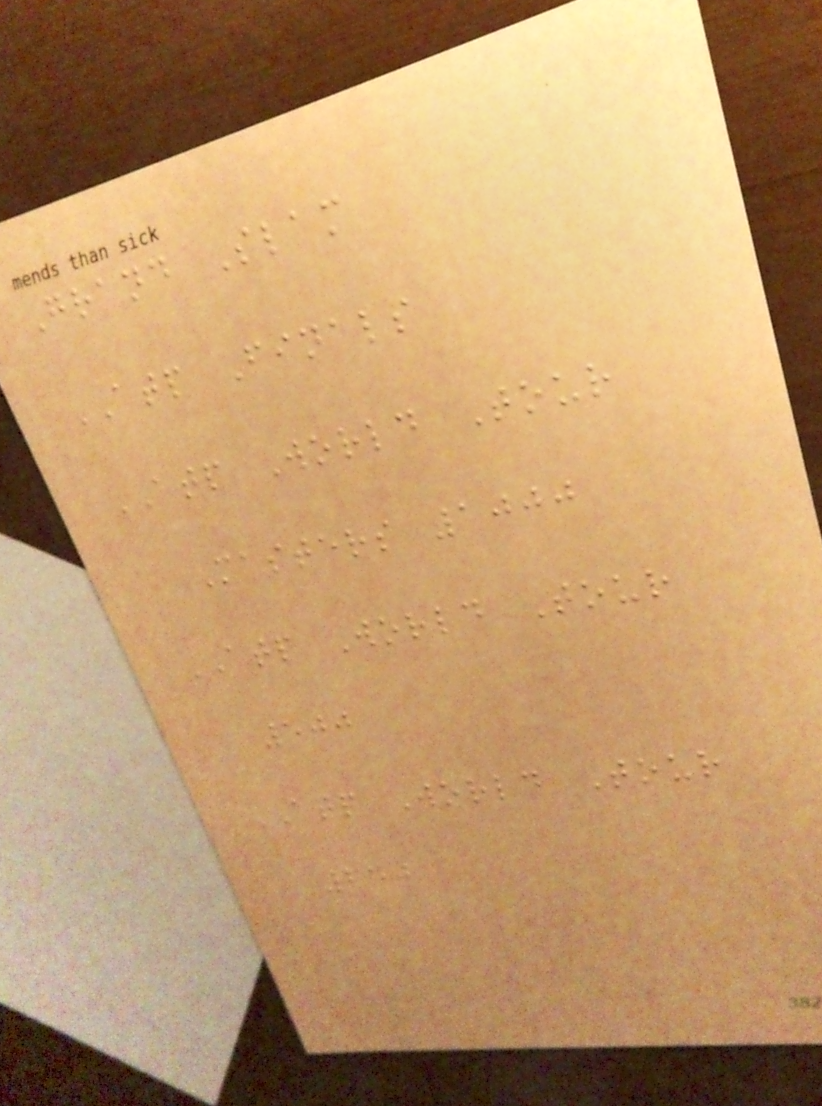Grand Slam
ATP Finals
ATP World Tour
Masters 1000
ATP World Tour
500
ATP World Tour
250
